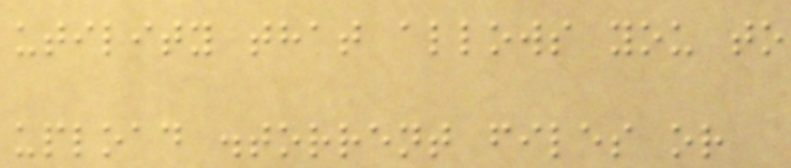utility that allows you to
upload .torrent files or
